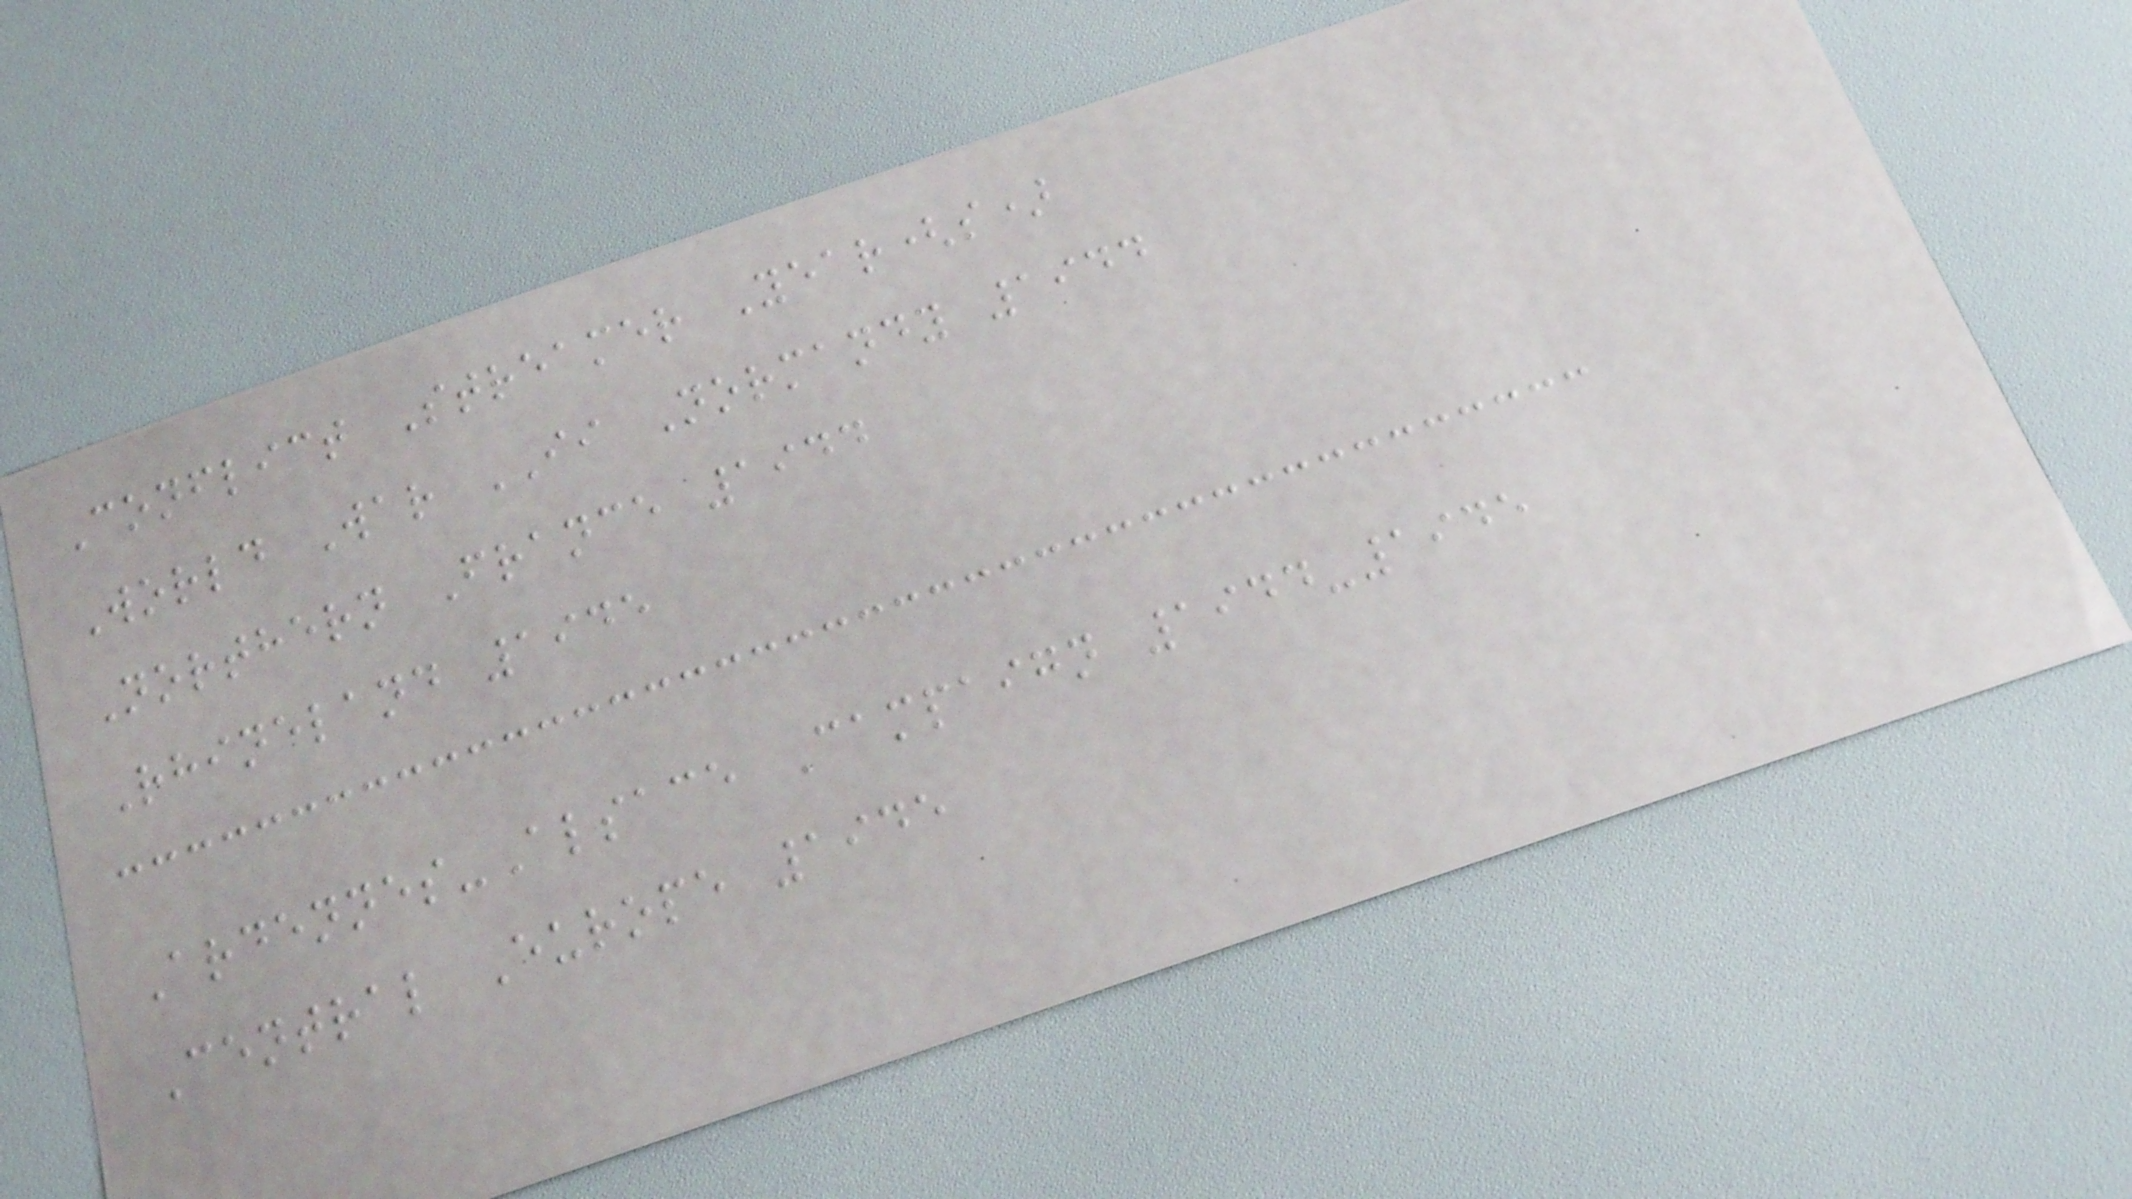Conflict Streamer Year(s)
World War II Normandy 1944
Northern France 1944
Rhineland 1945
Ardennes-Alsace Campaign 1944-1945
Central Europe 1945
